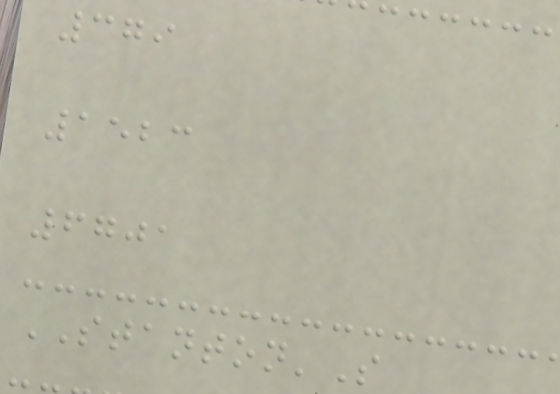379
1523
6701
STANTON'S
